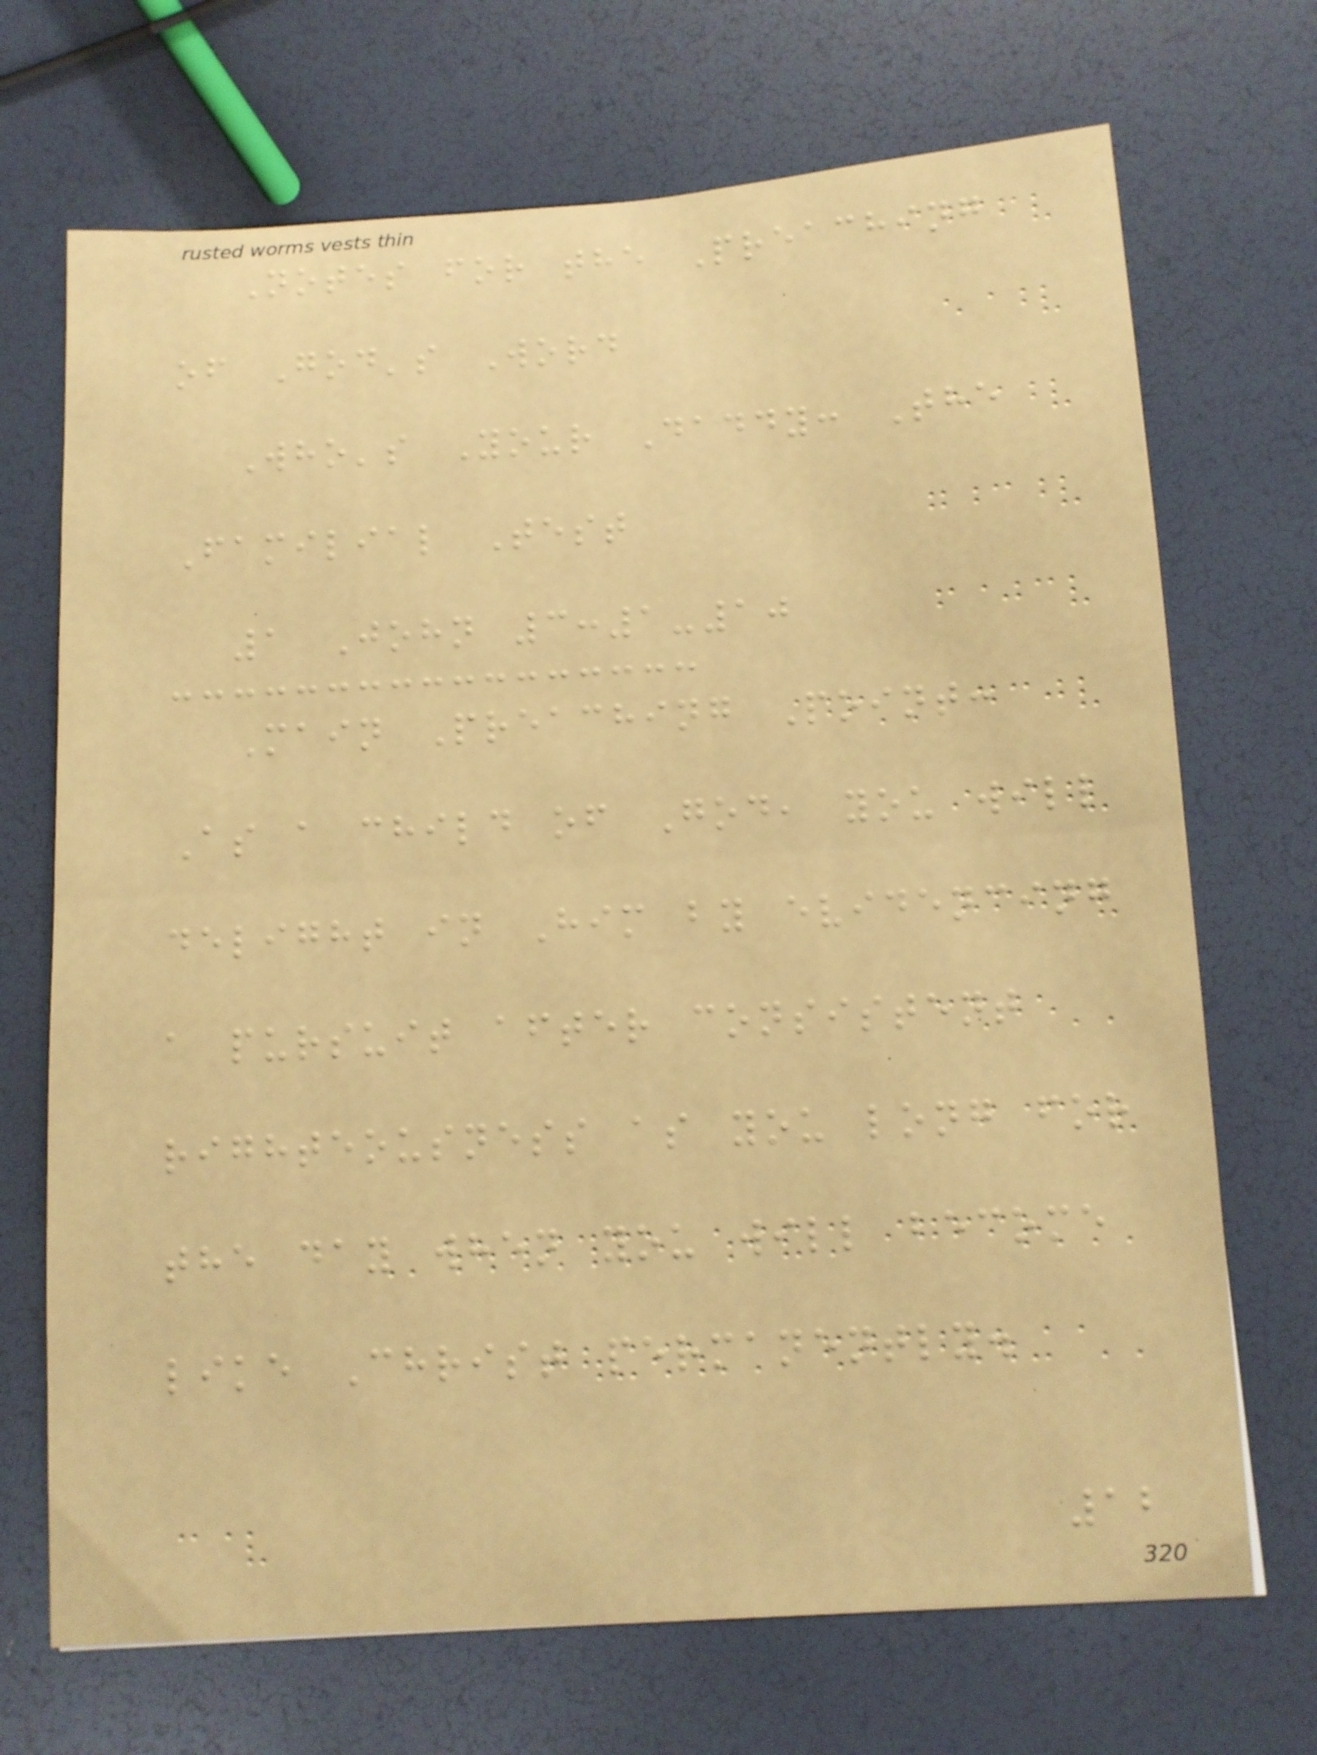Notes for the Preaching
of God's Word
Who's Your Daddy: The
Familial Test
1 John 3:1-10
Main Preaching Point:
As a child of God, you will
delight in Him by evidencing
a pursuit after consistent
righteousness as you long for
the day when you will become
like Christ permanently.
12
